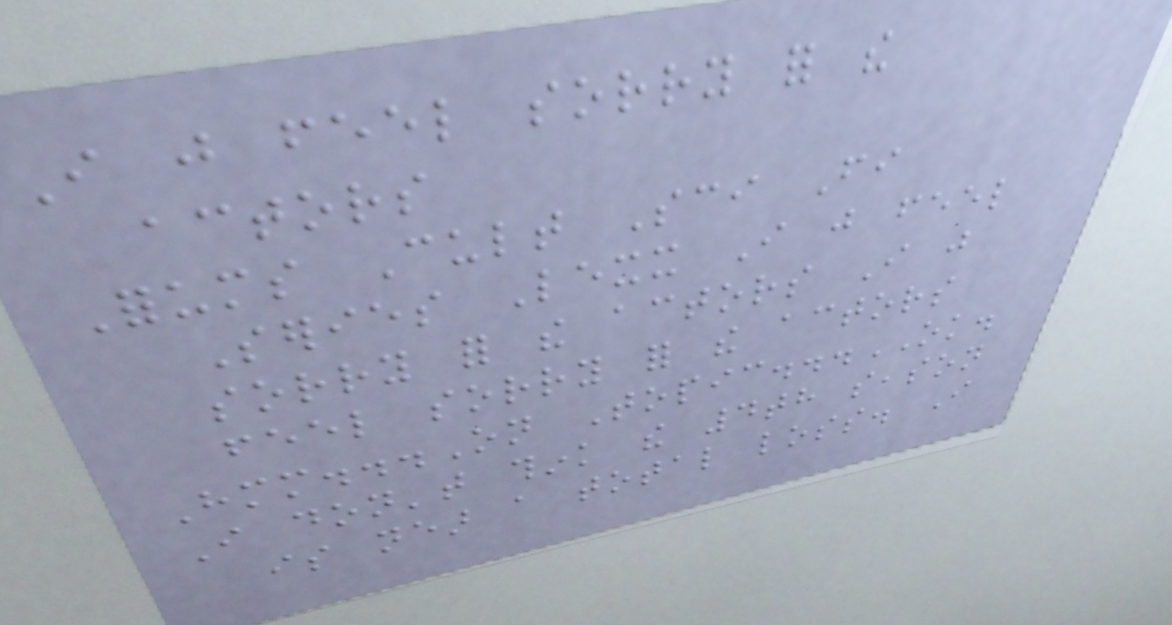I just feel sorry for the
actors
Forums Cult Sci Fi
Series Lexx I just feel
sorry for the actors I just
feel sorry for the actors
Hmm...On Topic...OK.
I don't think the 4th season
is near a total loss. I
